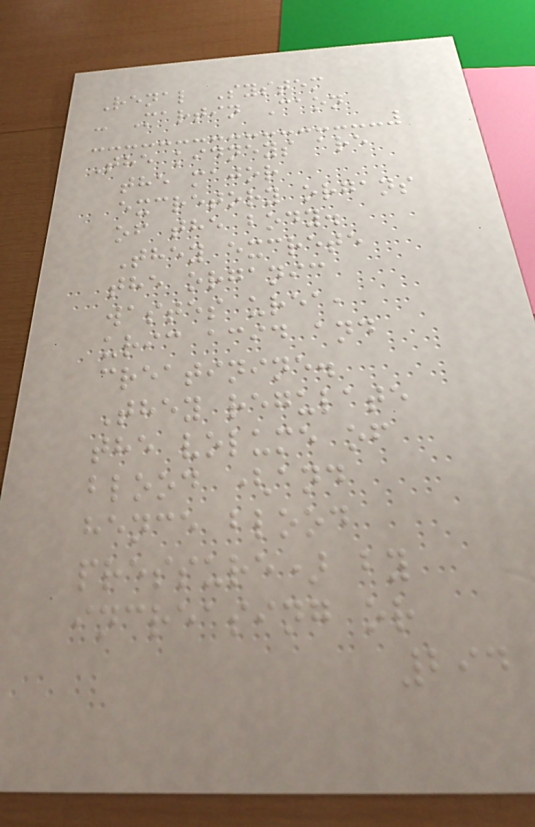Renal System
- Martin Caon
The kidneys are
the major
excretory organs
of the body.
They excrete
the organic
wastes urea,
uric acid and
creatinine.
They regulate
the volume of
blood (and
hence blood
pressure) by
increasing or
294
